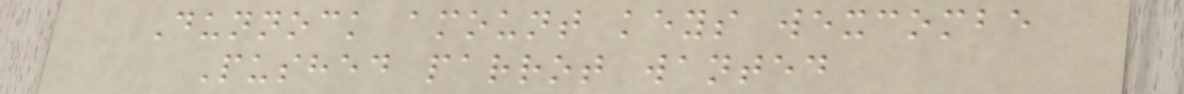Dunnock amount keys wexcombe
Pushed parrot wanted
